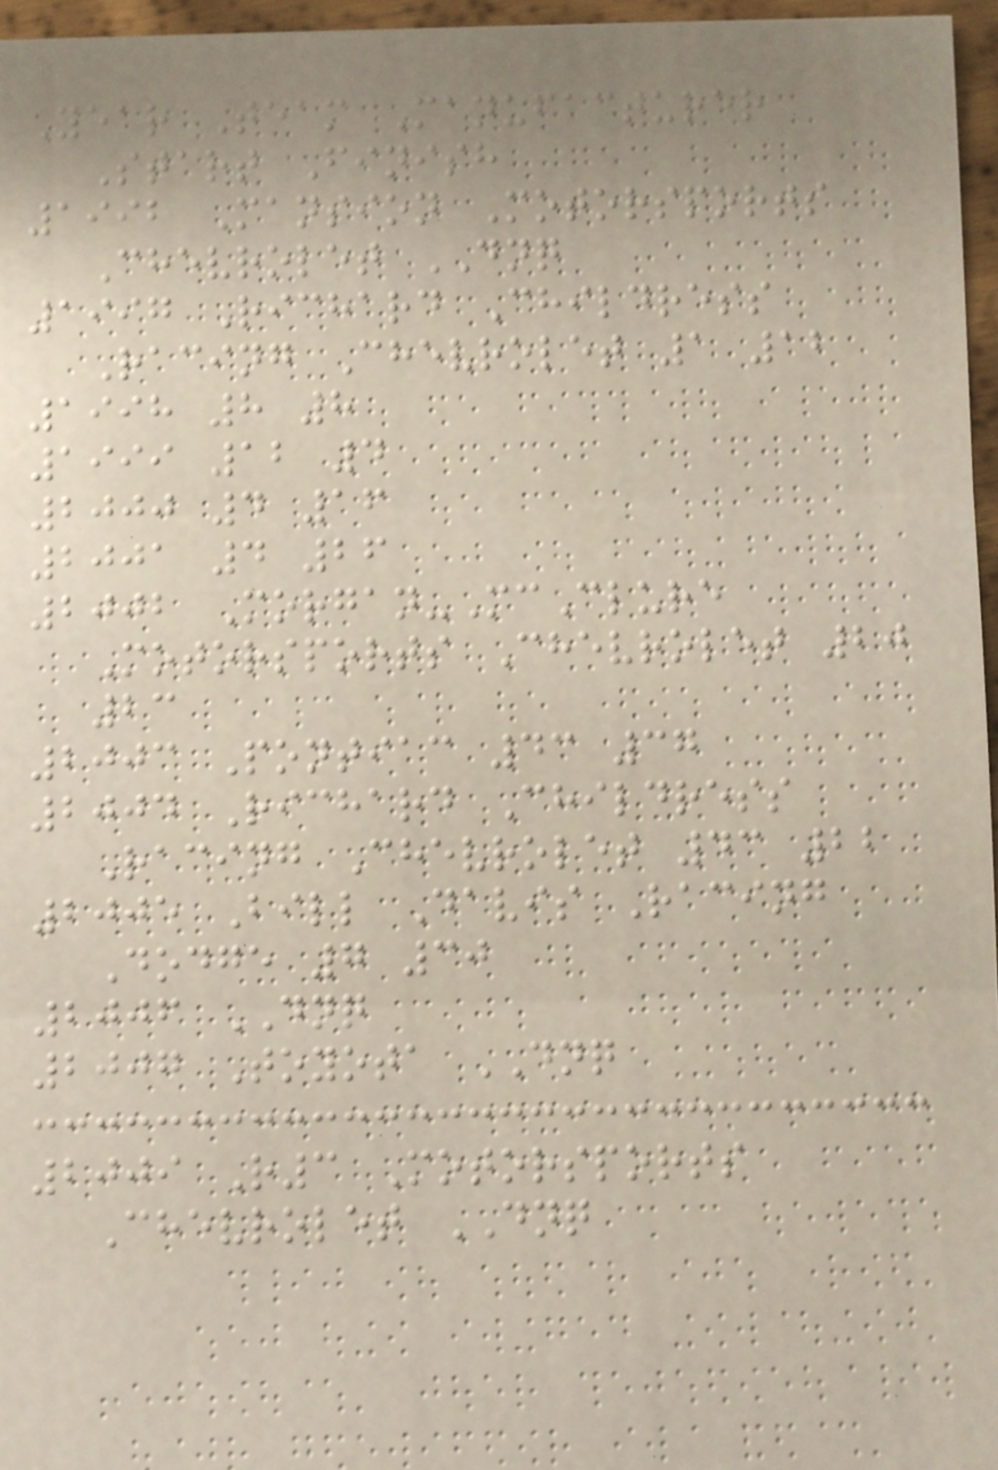Year Team Manufacturer
Start Finish
1992 Mansion Motorsports
Chevrolet DNQ
1997 Richard Childress
Racing Chevrolet 1 12
1998 8 8
1999 12 4
2000 4 16
2001 4 26
2002 Morgan-McClure
Motorsports Chevrolet 20
23
2003 Pontiac 43 37
2004 Richard Childress
Racing Chevrolet 43 22
2005 Bill Davis Racing
Dodge 7 30
2006 DNQ
2007 Toyota DNQ
2009 R3 Motorsports
Chevrolet DNQ
